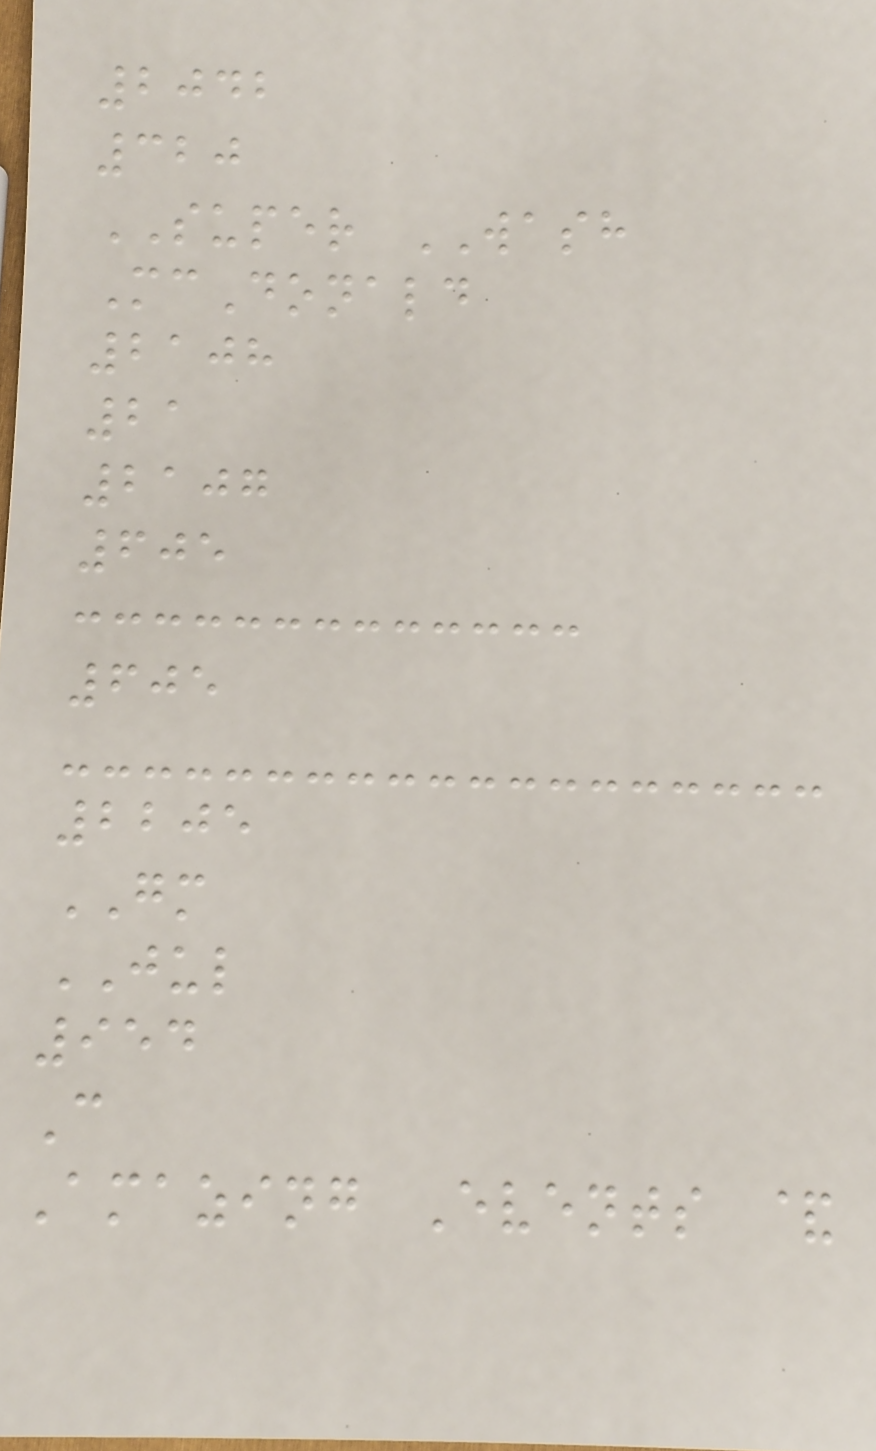2042
320
SUPER WASH
McDonald
2108
21
2107
605
605
2205
GM
JUL
954
C
Amazing Events &
